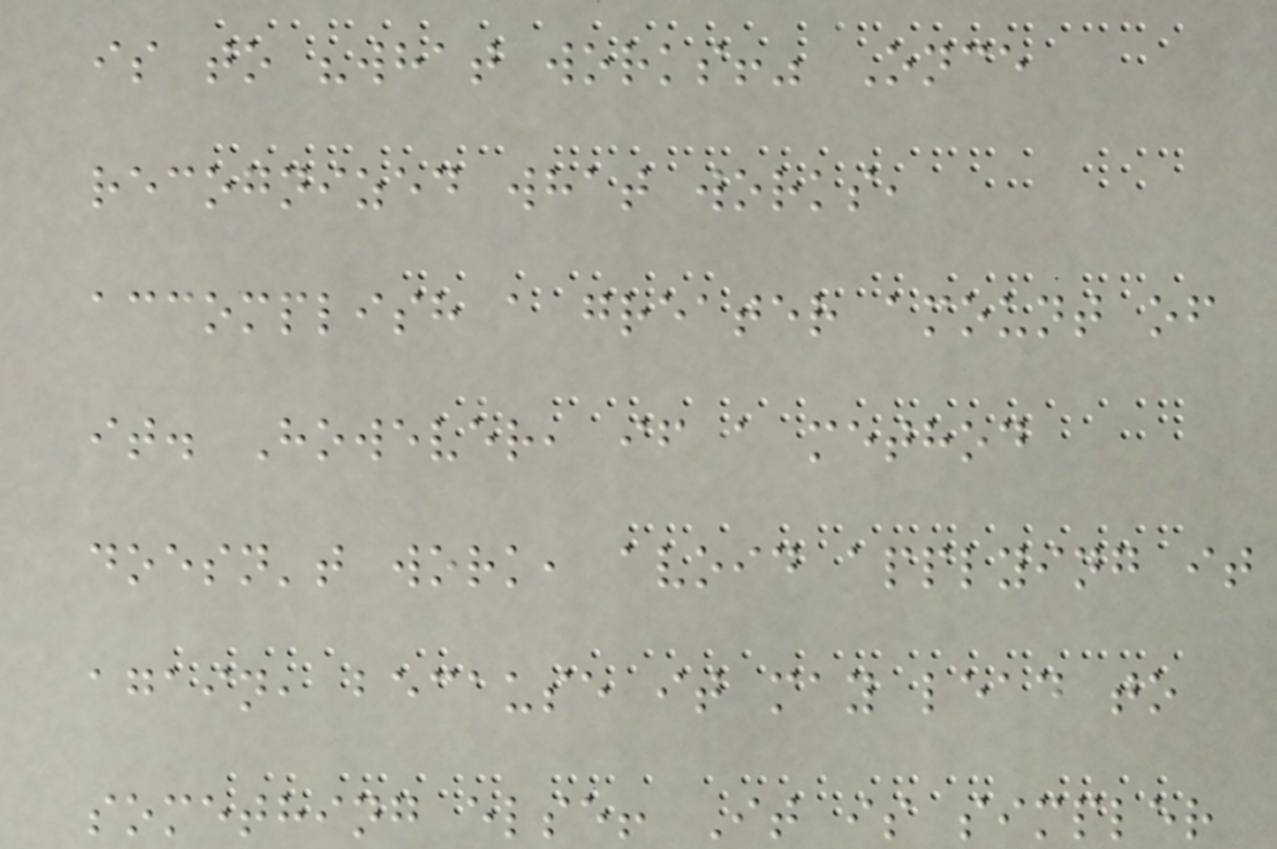is to "what works!" Once
recognized what works,
accomplish a greater amount of
it. However, if a method
doesn't work, avoid applying it
again, because it may lead to
something else! It is simpler
